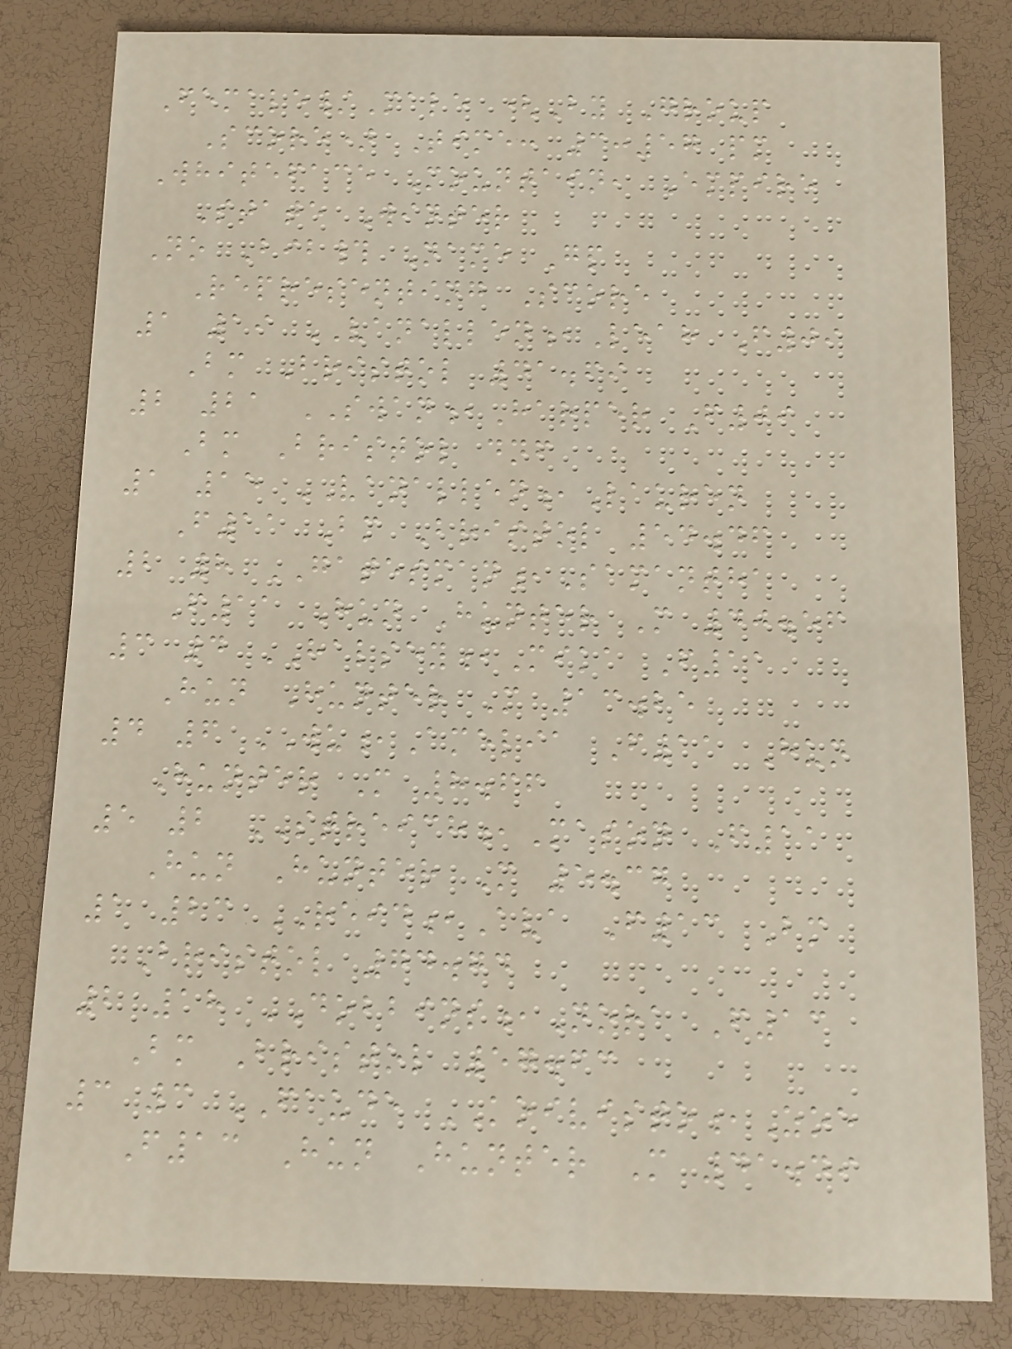Female/Male (By Group
Score) Time: 3:57 pm
Whiteface Mountain, Empire
State Winter
No Bib# Name Gp
Representing Score
1 19 VANALLEN,Leah F09
Bm Bristol 41.69
2 21 SWAN,Harper F09
Bm Bristol dnf
1 15 VANALLEN,Lauren
F11 Bm Bristol 54.46
2 8 GATESMAN,Samantha
F11 Hun Hunter M 40.56
3 4 HALSEY,Mika F11
Hun Hunter M 13.25
4 6 WU,Amelia F11 Hun
Hunter M 8.66
5 2 STREICH,Mason F11
Hun Hunter M 5.37
1 23 REID,Ava F13 Bm
Bristol 74.74
2 18 DOBBINS,Nora F13
Bm Bristol 57.63
3 3 FAUDE KOIVISTO,Zoe
F13 Hun Hunter M 41.49
